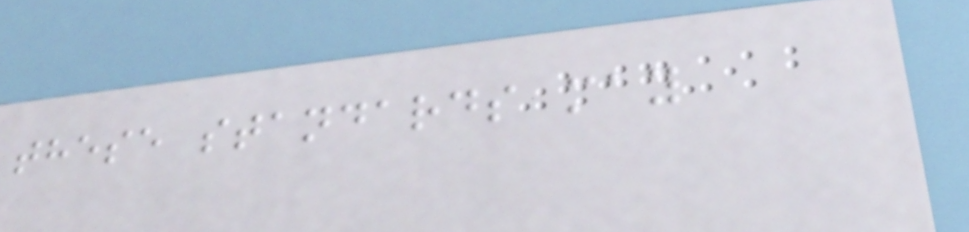these standards may
